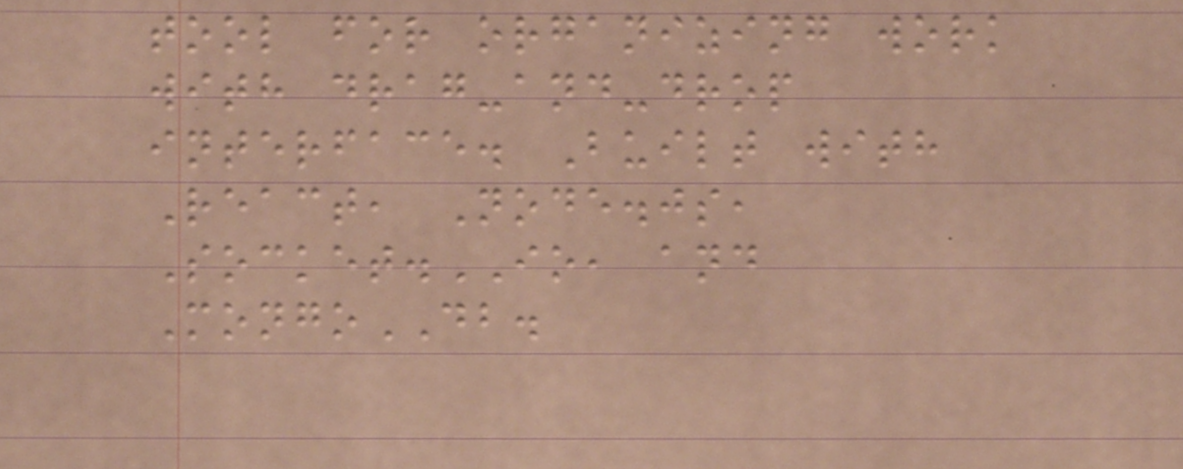tool for organizing work
with drag-and-drop
interface. Built with
React, Node.js,
Socket.IO, and
MongoDB.
